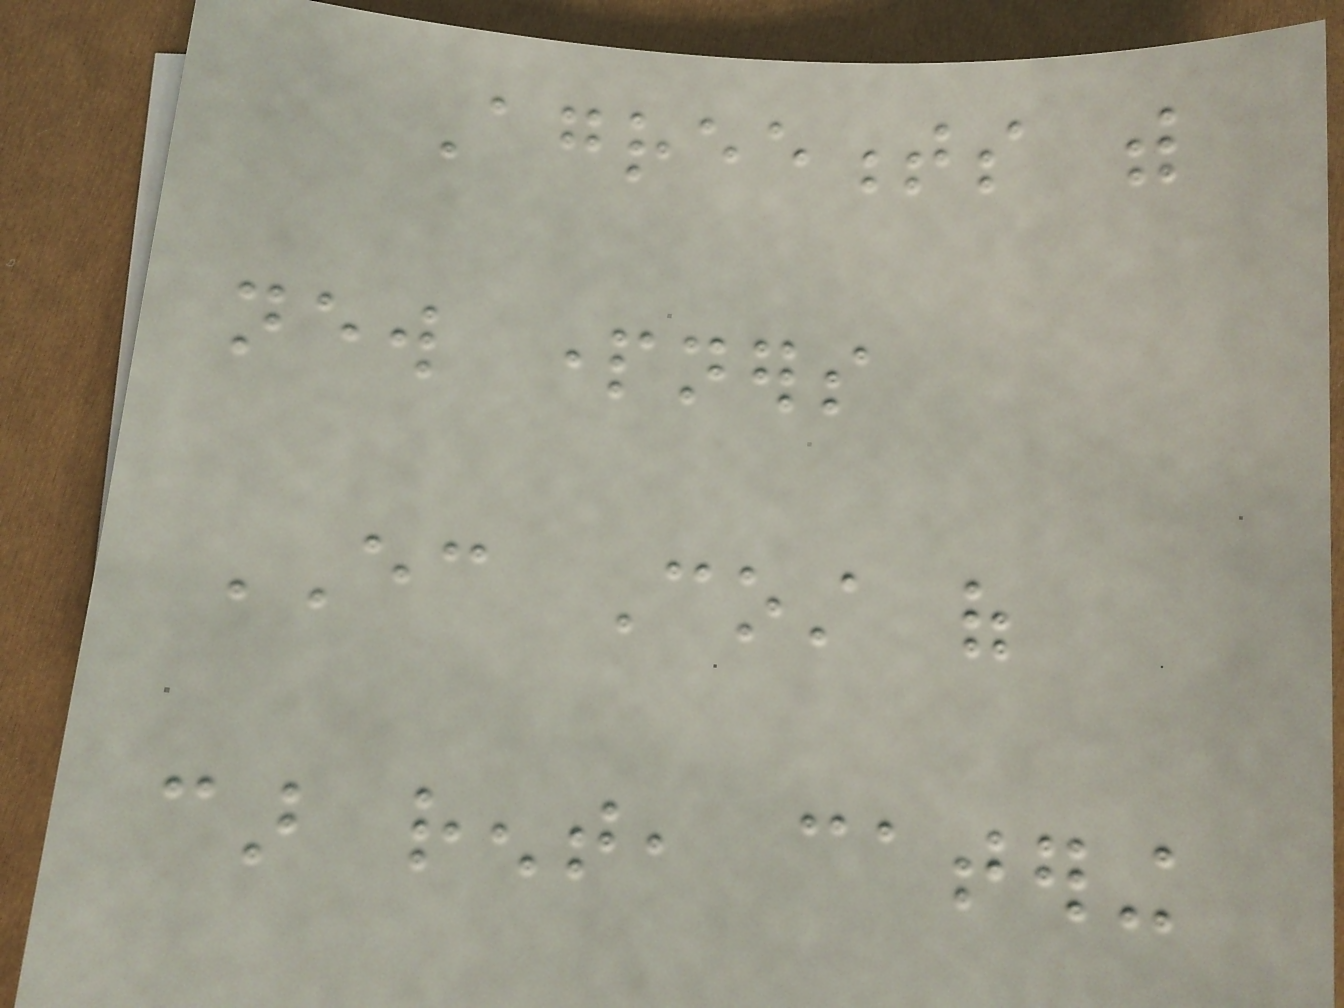Agreements with
new partners
EC Cost of
car rent, catering
